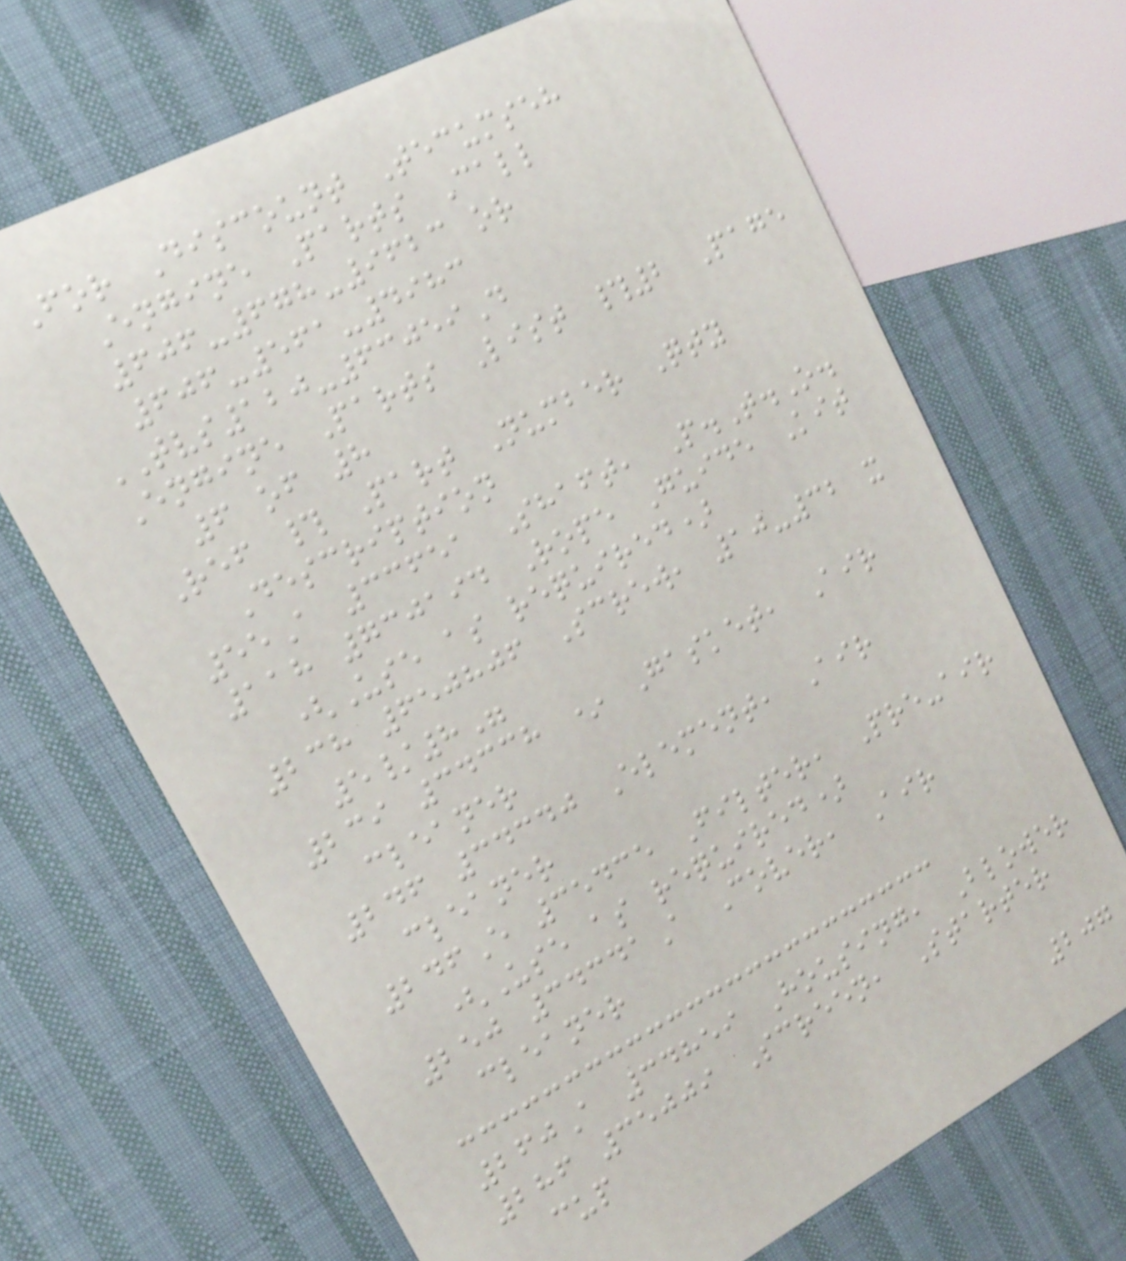For Discount Tecumseh
Engine Parts Call
606-678-9623 or
606-561-4983
TVS120-63059D
Engine Parts List #2 Page
6 of 8
Ref # Part Number Qty
Description
55A 33651 Shaft, P.T.O.
118 730194 Rope Guide Kit
(Use as required)
238 650806 Screw, 10-32 x
5/8"
239 34338 * Gasket, Air
cleaner
246 34340 Element, Air
cleaner
246E 35435 Filter, Pre-air
(Use as required)
250 34341A Cover, Air
cleaner
260A 34859 Housing, Blower
286 35009 Screen, Starter
cup
207
